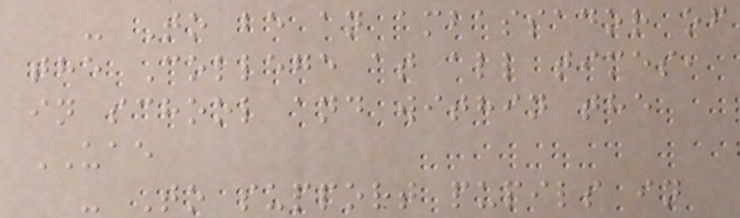- To be an ambassador of
the College at all times,
in school and within the
UAE
- To support pupils in
